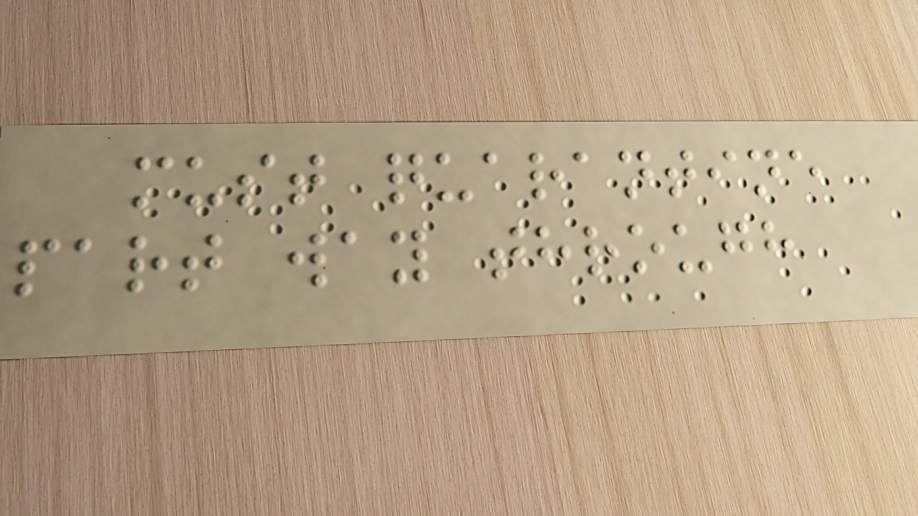must quarantine
part way through
